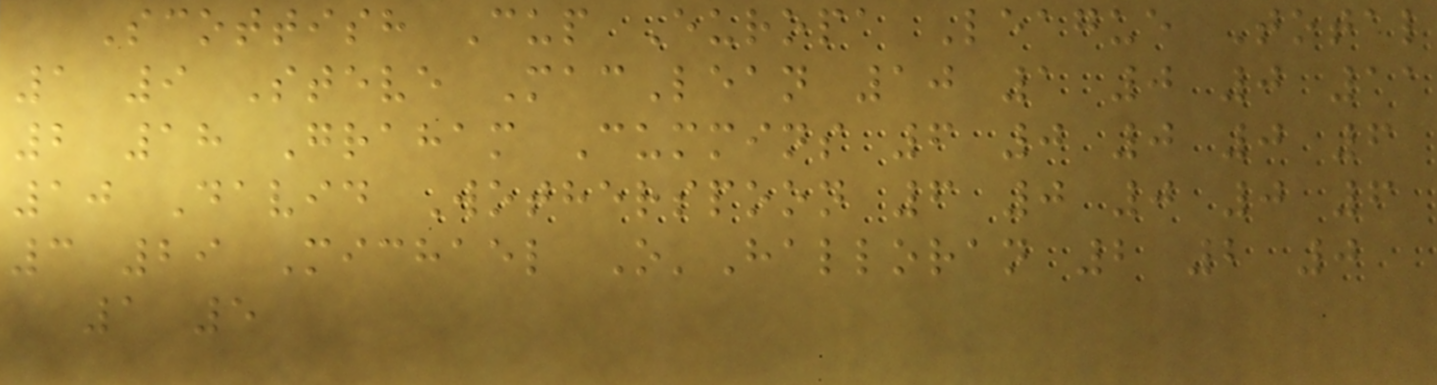Scottish Cup Europa League Total
1 9 Steve MacLean 10 1 0 0 11
2 18 Graham Cummins 6 0 0 0 6
10 David Wotherspoon 6 0 0 0 6
3 29 Michael O'Halloran 2 2 0
1 5
